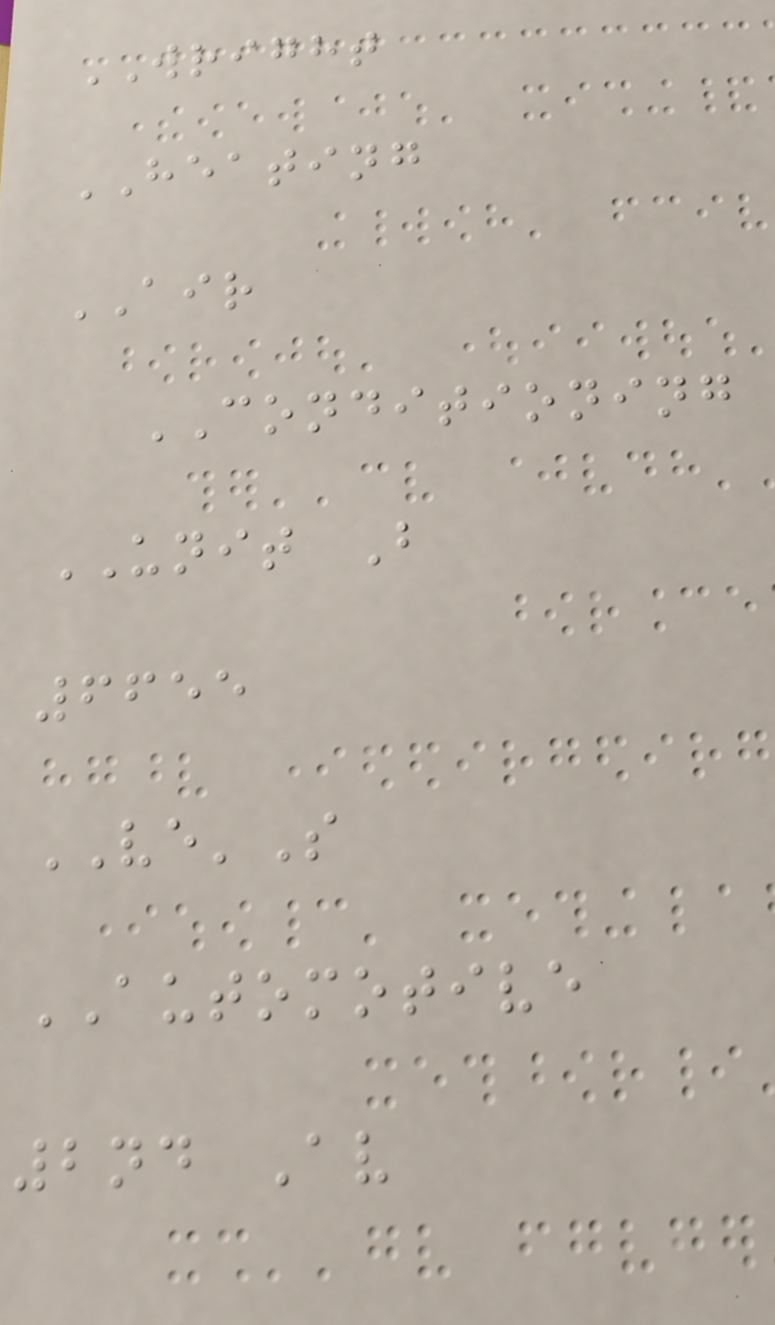WRIGHT
HEATING
AIR
CONDITIONING
UNIT B
6655
VE'S
AUTOMOTIVE
2nd Av
